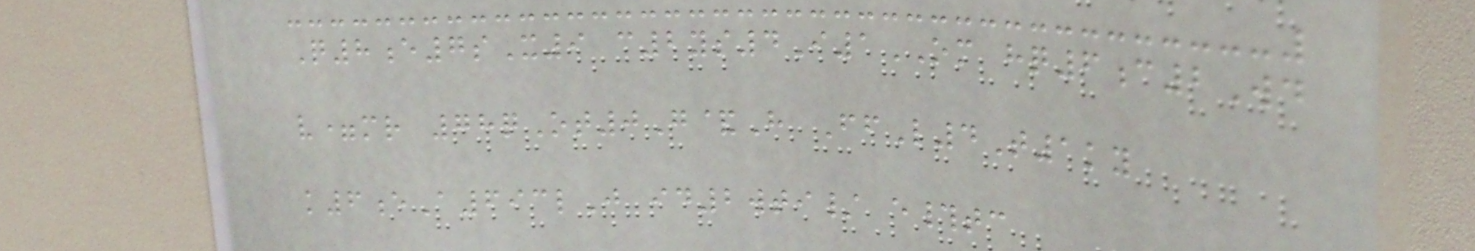Q8e7sX9 c2ys4I1OM hq6c2Wd
v=mr 78qOt0G&H FfL4T1ky
k6eA693lJ id2wti/ e#tc
